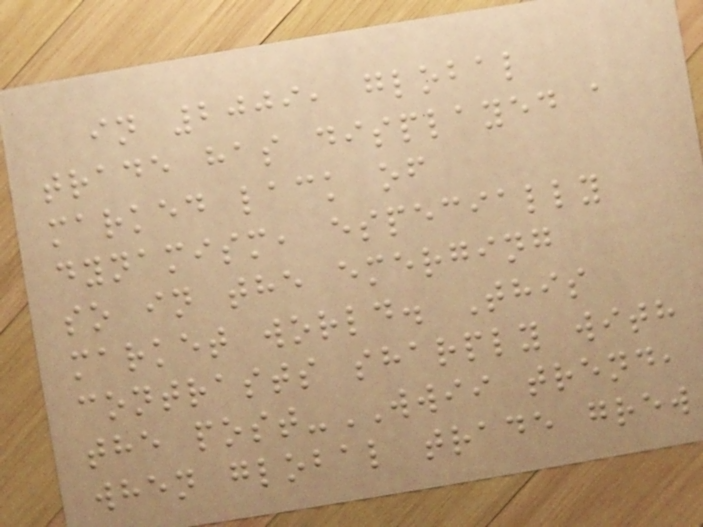in 2009, global
trade has displayed a
marked lack of
dynamism, especially
so in the emerging
market world. This
contrasts sharply with
the post-WWII trend,
when global trade grew
